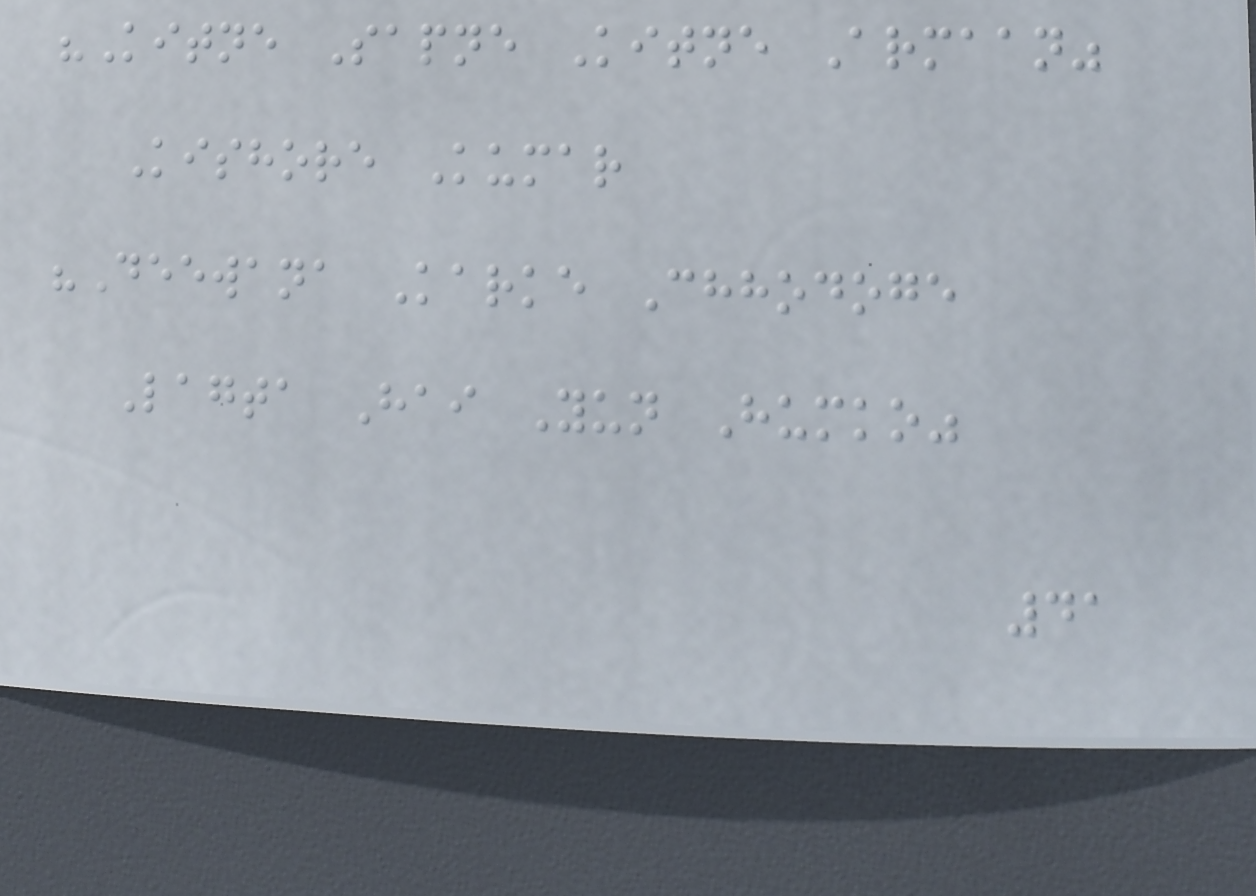"Kitne Sapne Kitne Armaan"
Kishore Kumar
"Deewana Karke Chhodoge
Lagta Hai Yun Humko"
41
